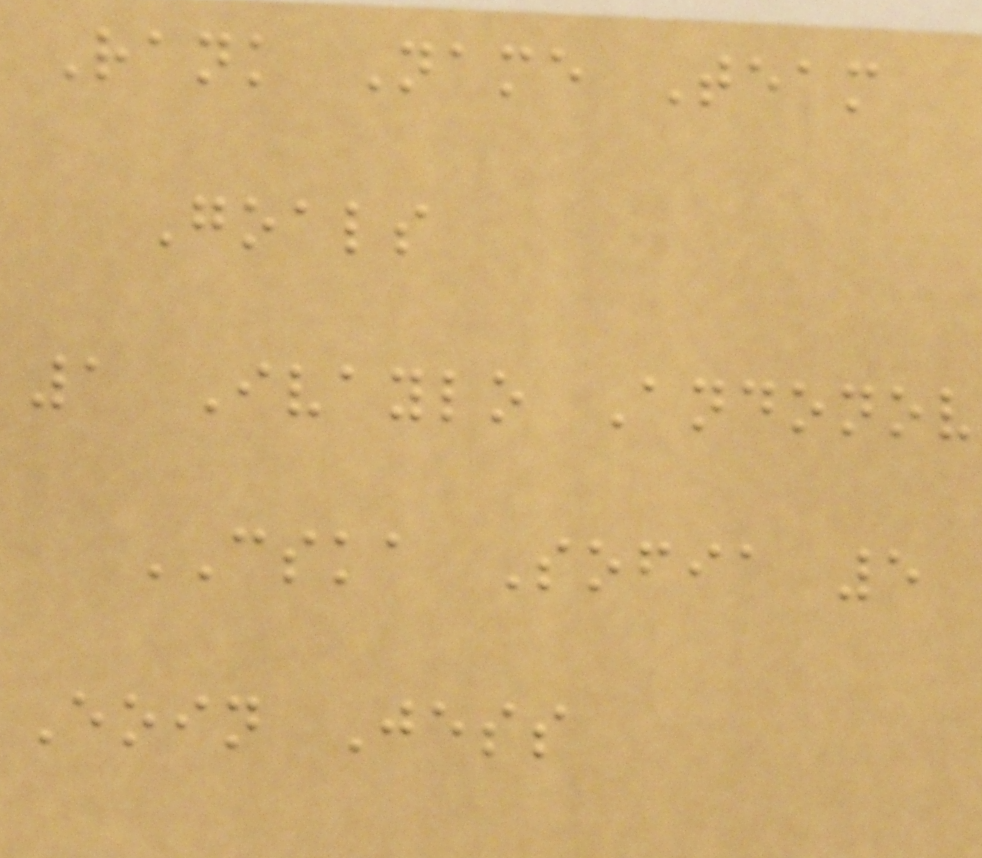Rank Name Team
Goals
1 Ivaylo Andonov
CSKA Sofia 5
Eoin Jess
